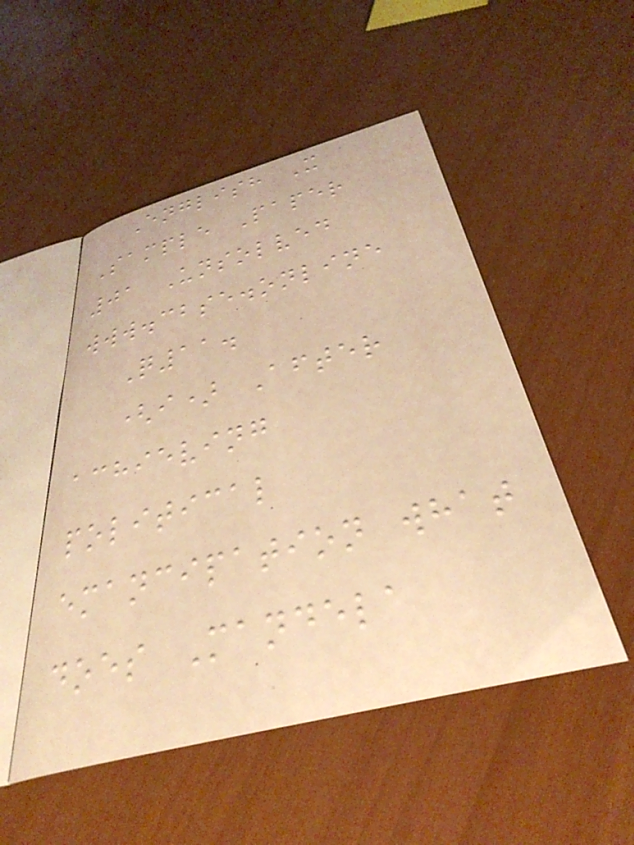English X
Sample Paper
01 Unsolved
www.cbse.online
Q11.
(i) After
achieving
political
emancipation what
does Mandela
